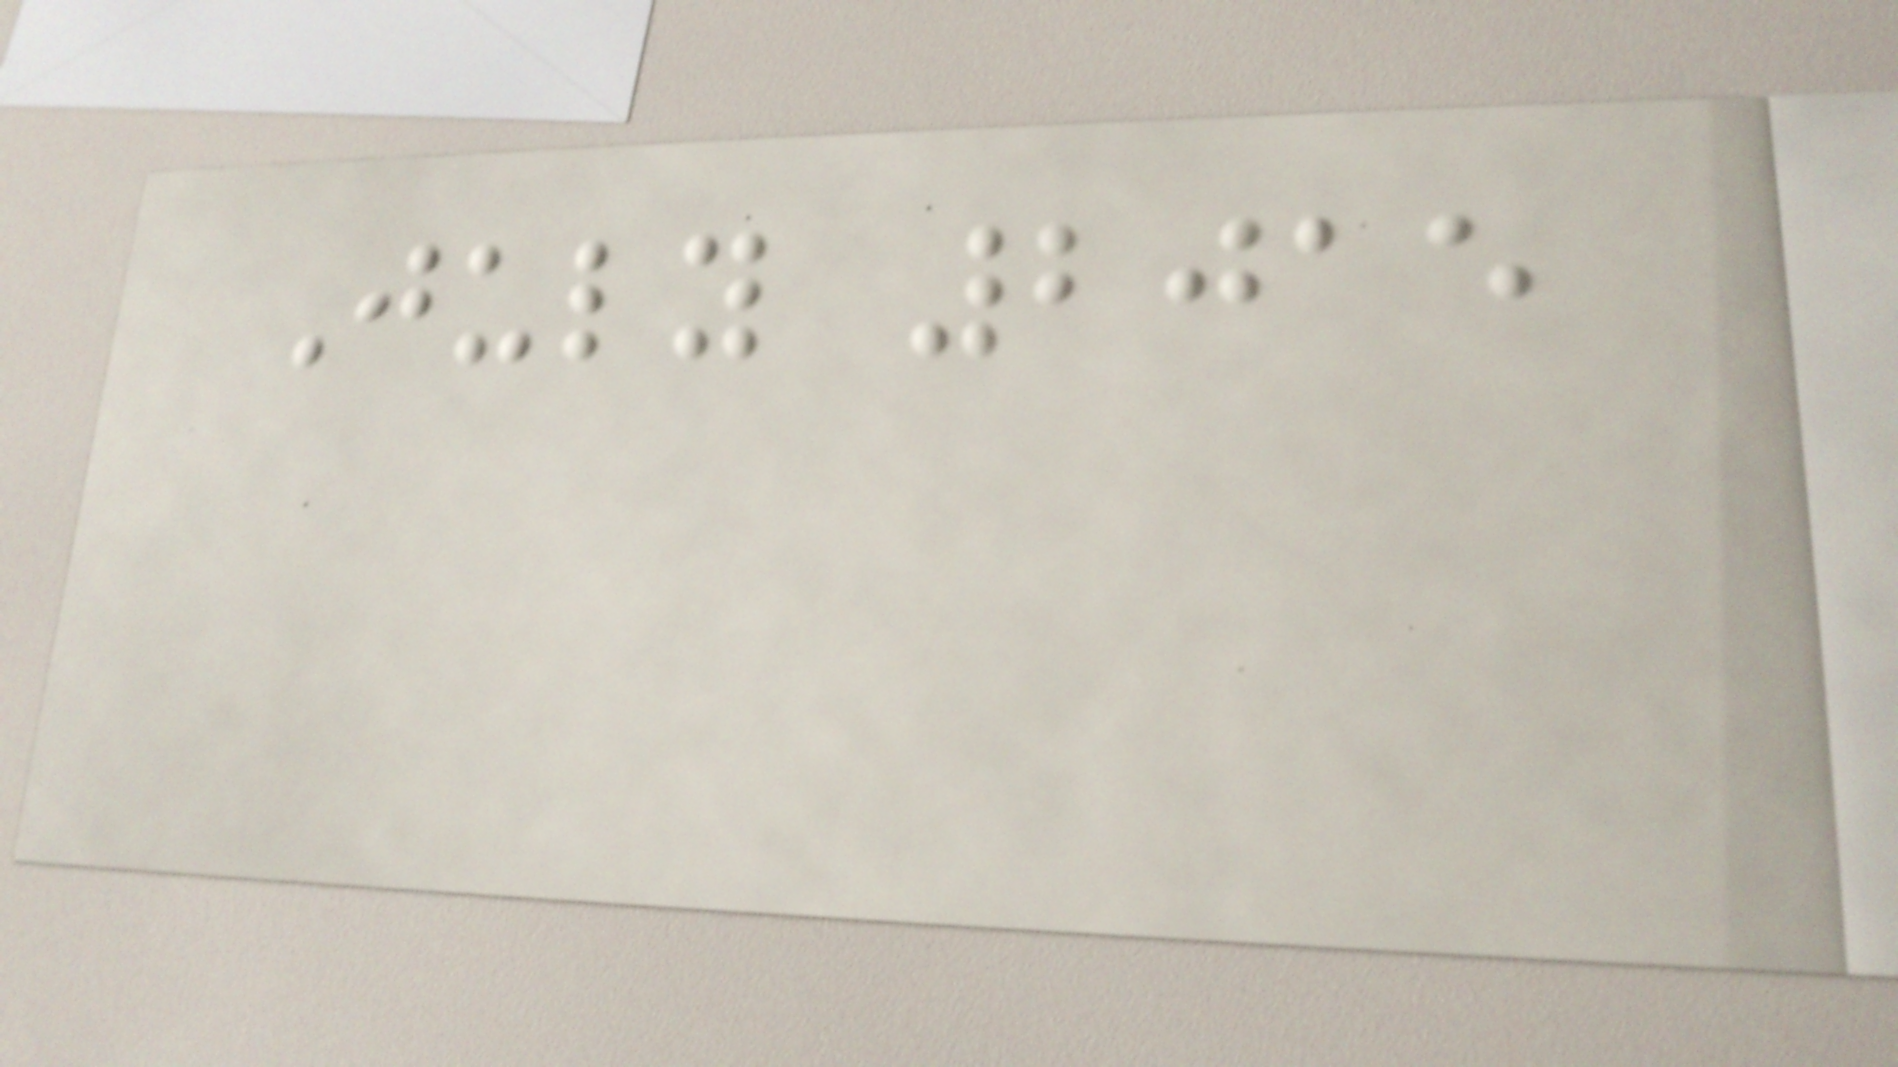July 2015
